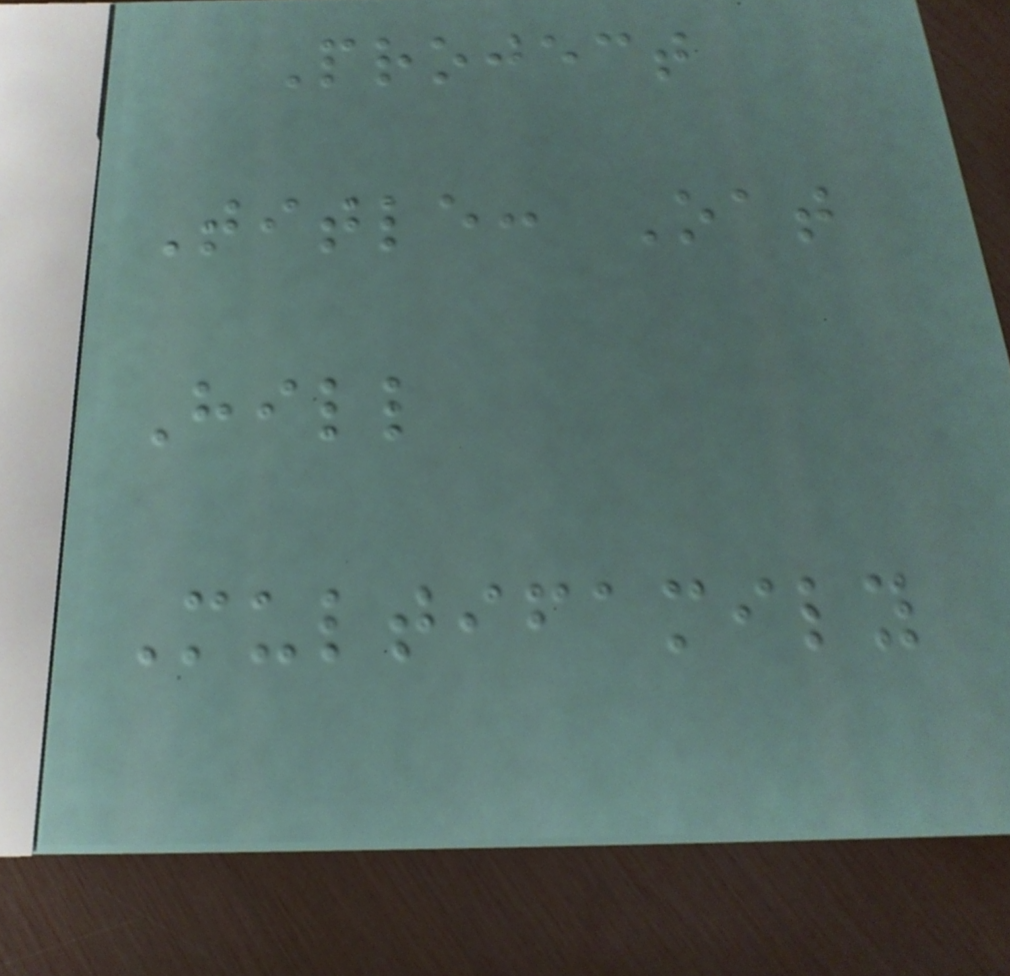Project
Title: Oat
Hill
Multifamily
